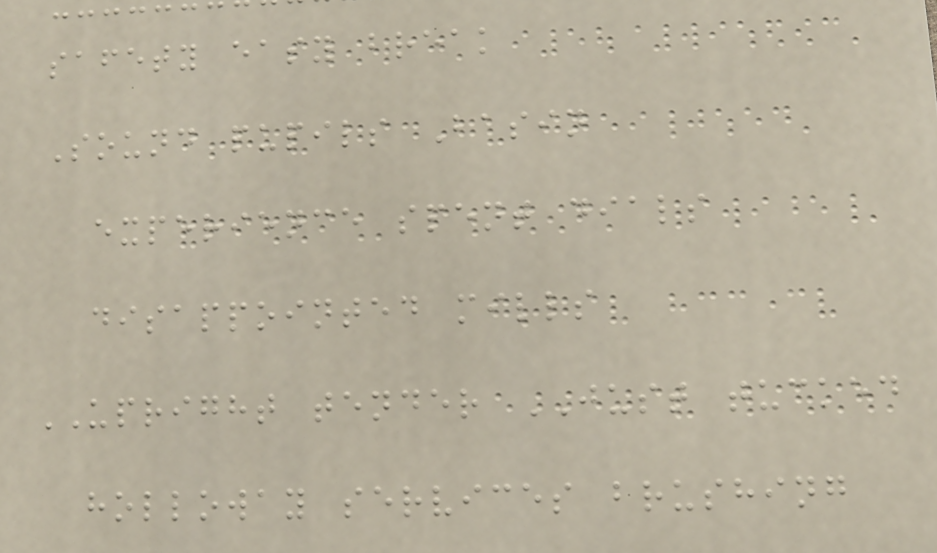safety easy break
Sound pupils Basin
experience spent dials
disappointed mills
UPRIGHT tender JUST tucked
holloway services brushing
